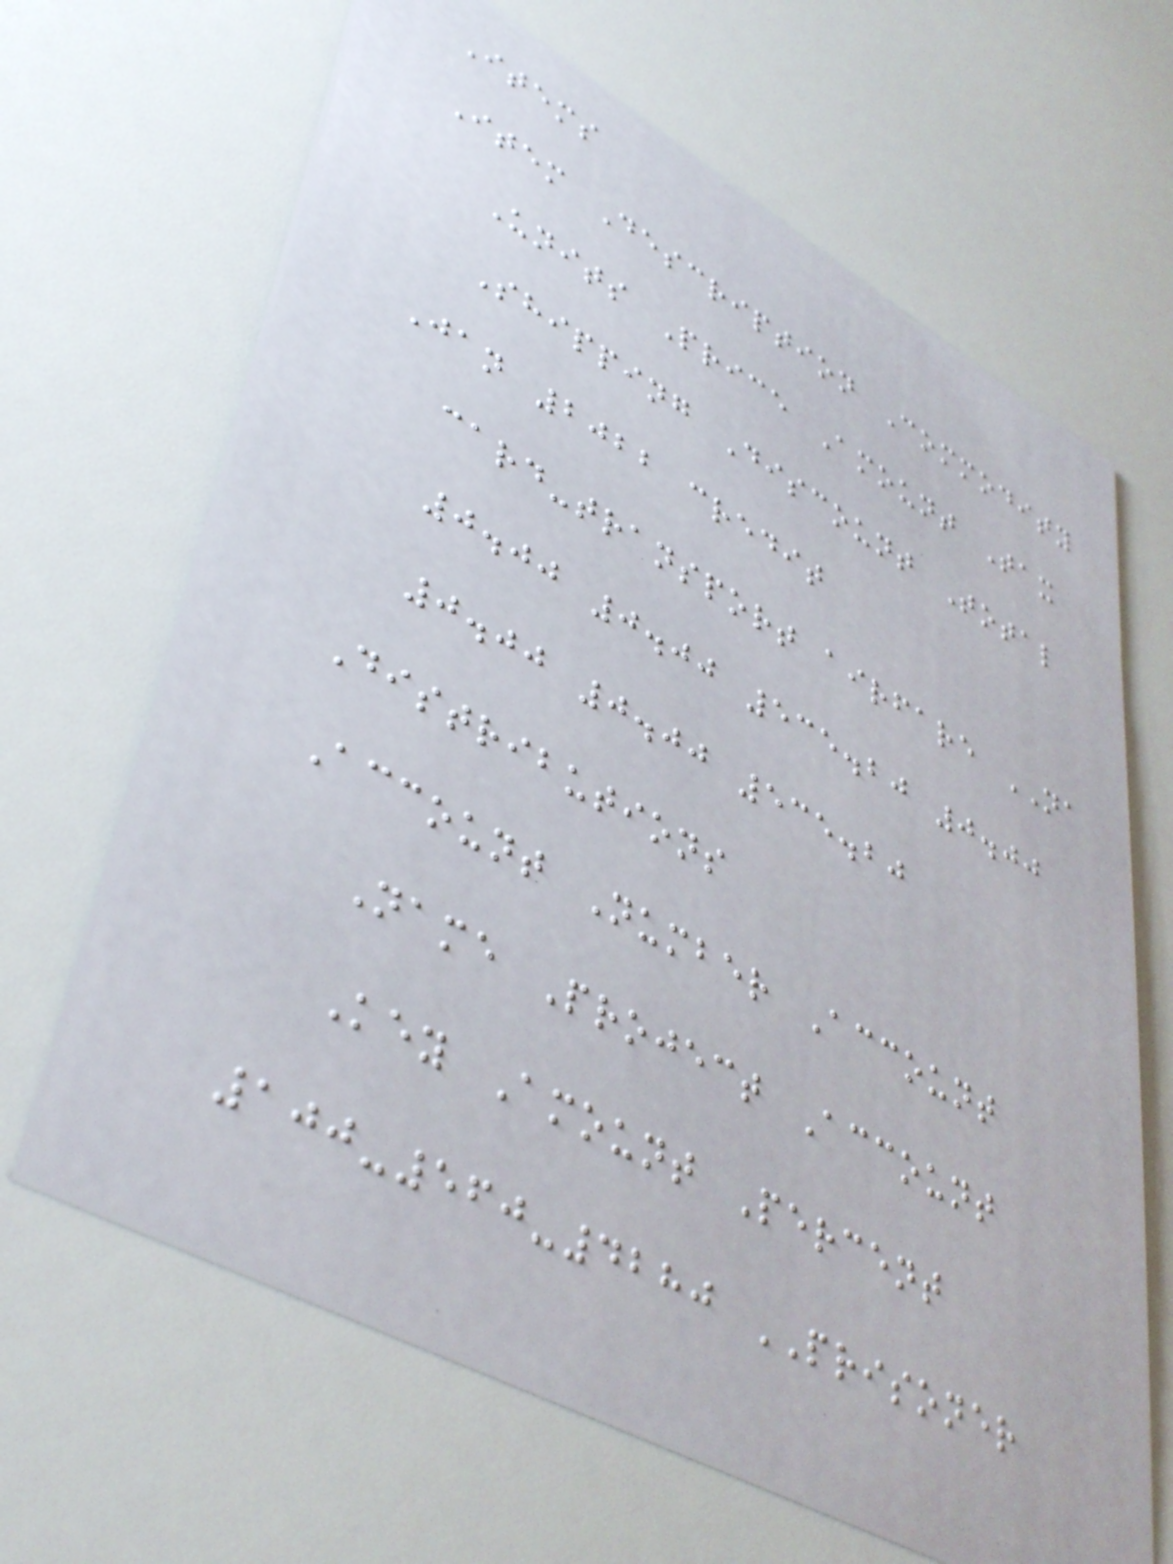Items
Item Description Commodity
Units Price Amount Tax
Shipping Discount Total
Jan 2022 credit
card-transport airfare NA
0.00 0.00 535.20 0.00
0.00 0.00 535.20
Distributions
Account Number Account
Name Project Account
Key Amount Percent
100-560-4280 PRISONER
